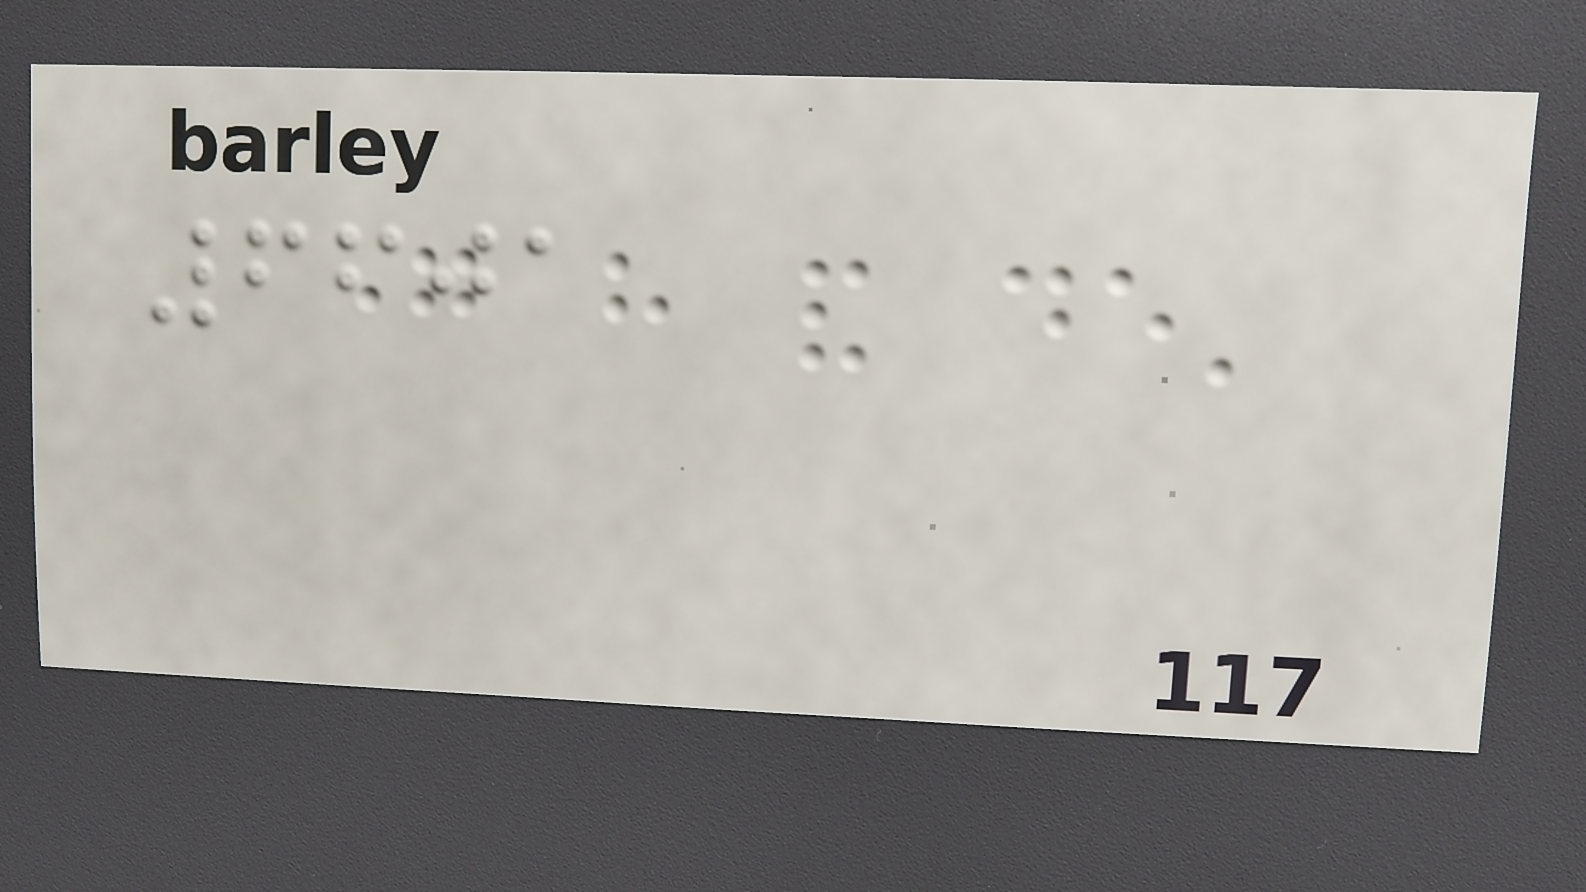6601
